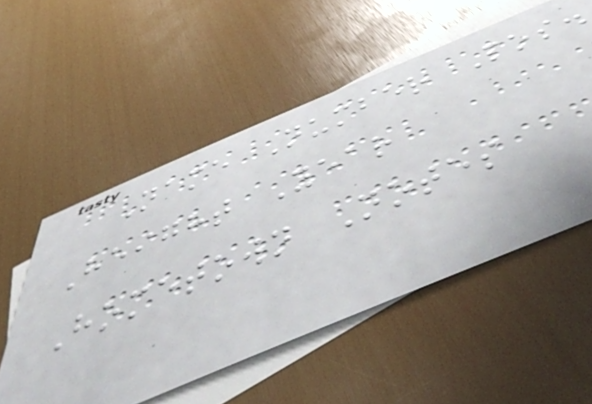Name Number Pos.
Height Year
Hometown Notes
